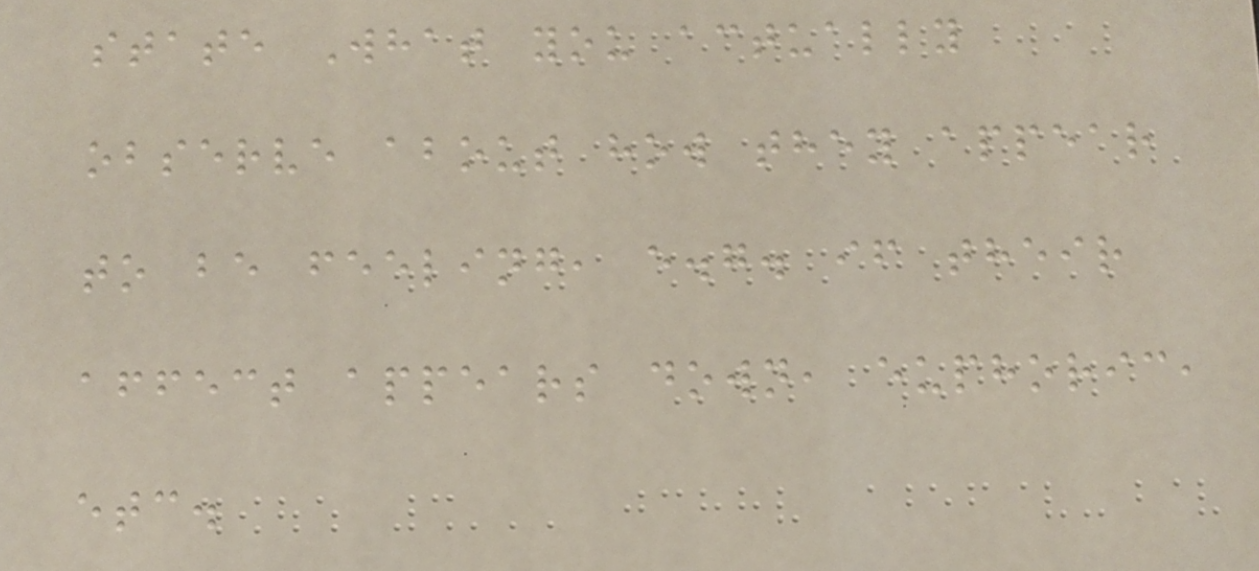state What you actually
observe about how they appear
to be feeling, e.g. if their
affect appears down, euphoric,
etc.
